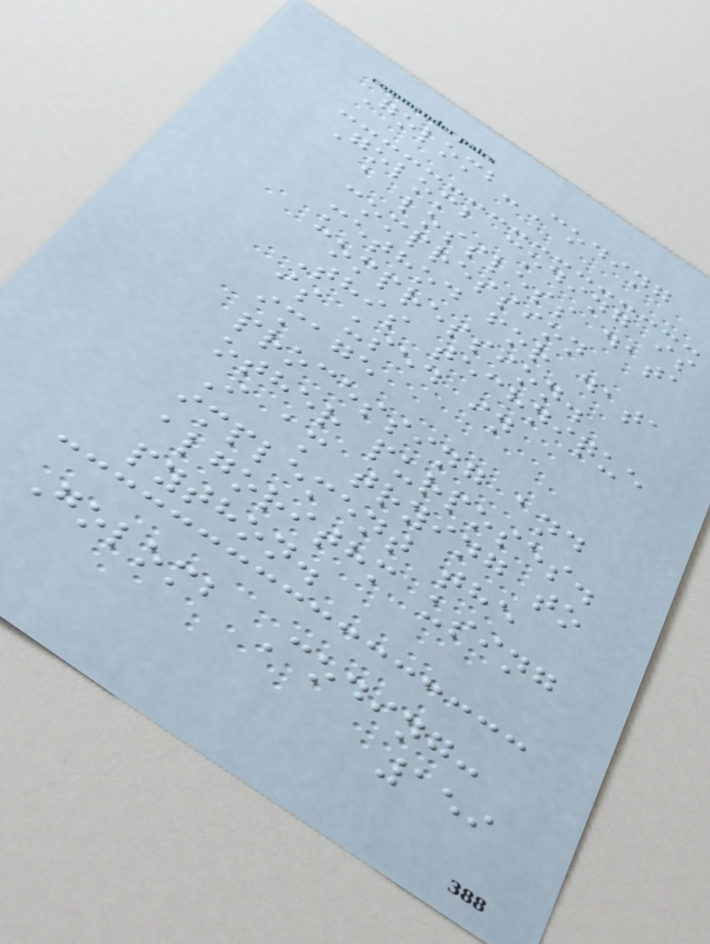Golomb-Coding
Golomb coding is
a lossless data
compression
method for data
compression.
This technique
is used in
image
processing and
other purposes.
I am trying to
implement the
algorithm using
python.
Golomb Coding:
159
